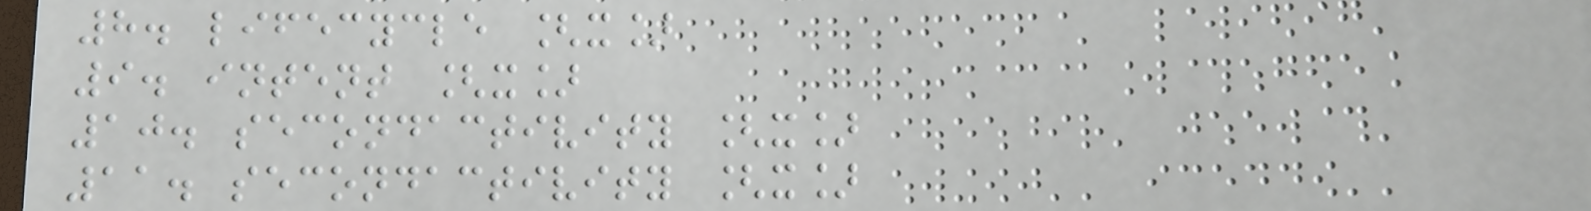8. lifecycle [x]
9. intent [x]
10. secondactivity [x]
11. secondactivity [x]
